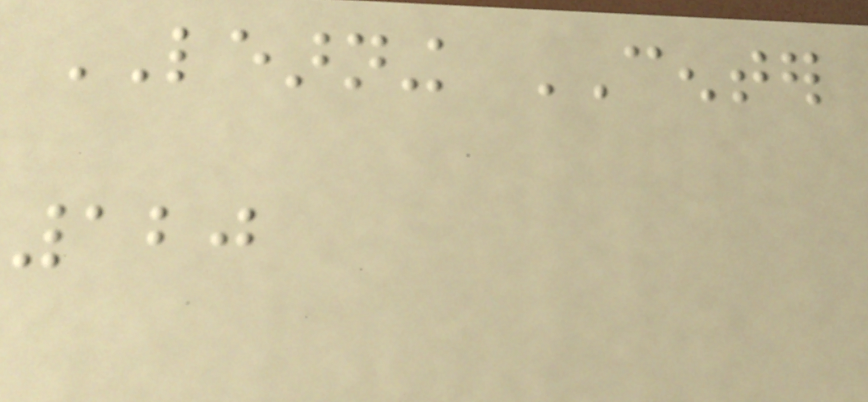LEARNING CENTER
120
